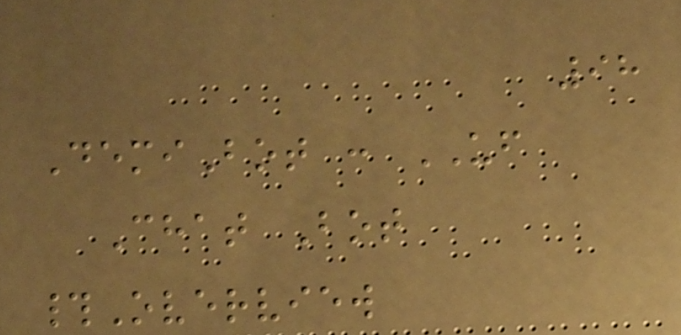98
DemiBot : UF
Chat Bot
#Overview
